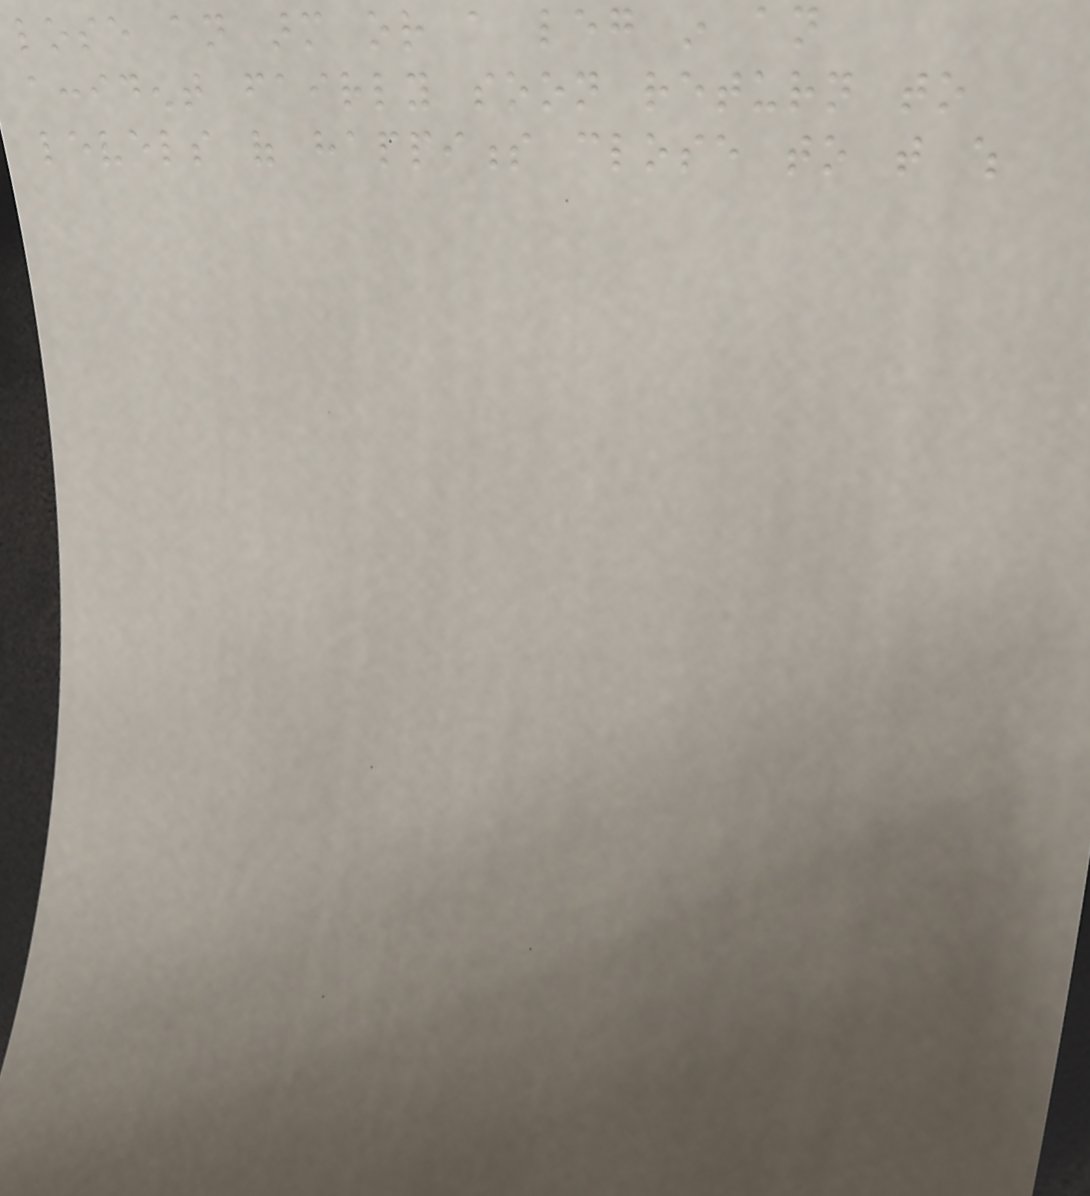lose an arm or a leg in an
accident fairly soon return to
levels of happiness close to that which
